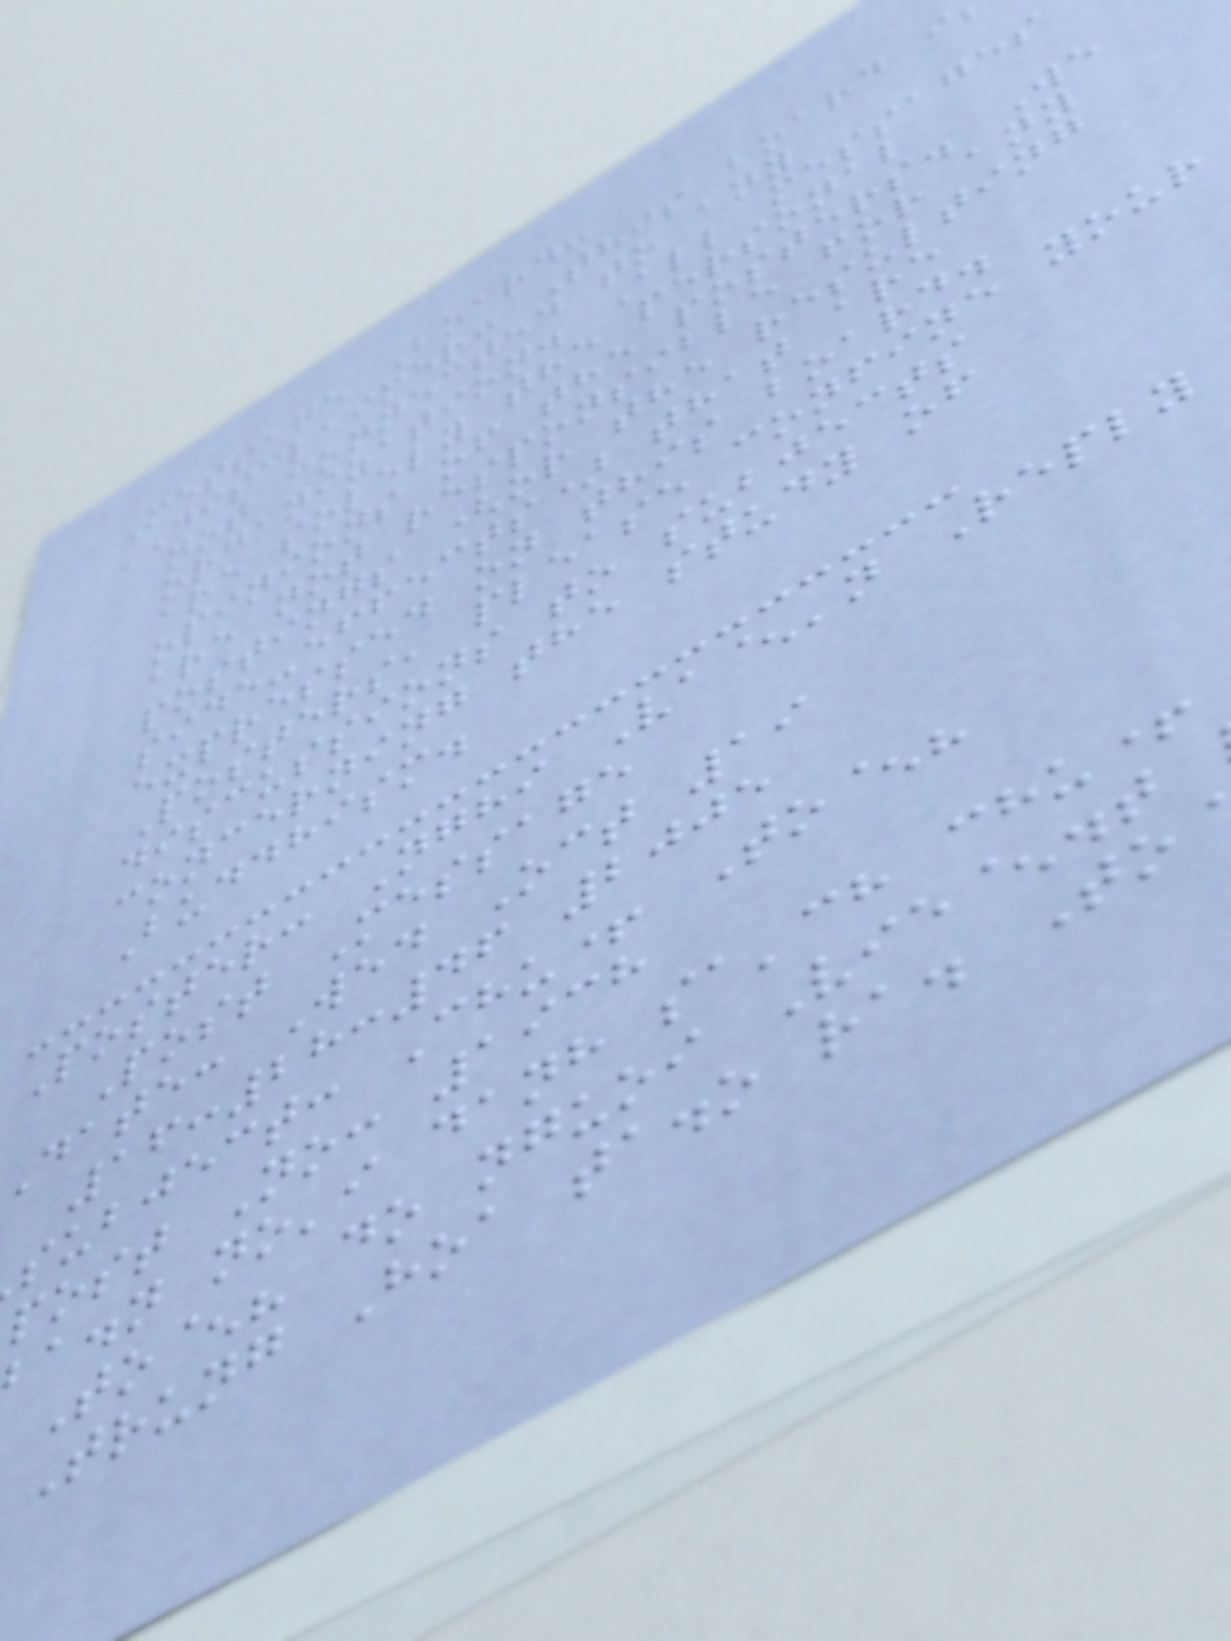Message Board:
DISCLAIMER: This board i
not connected to any
organization. All messages
are solely the personal
opinions of the posters. We
are not responsible for any
postings (or the resulting
side-effects) that are
expressed on this board.
Posters, please confine your
discussions to subjects
concerning the study of
Buddhism.
Poster: Nghi Va^'n Reply
Post Message
date: Wed Oct 19
16:28:46 2005
subject: Chu+ To^?
post No: 1938
a.n no'i danh sa'ch chu+
To^? do nguoi Vie^.t
Trung Hoa ta.o ra. To
